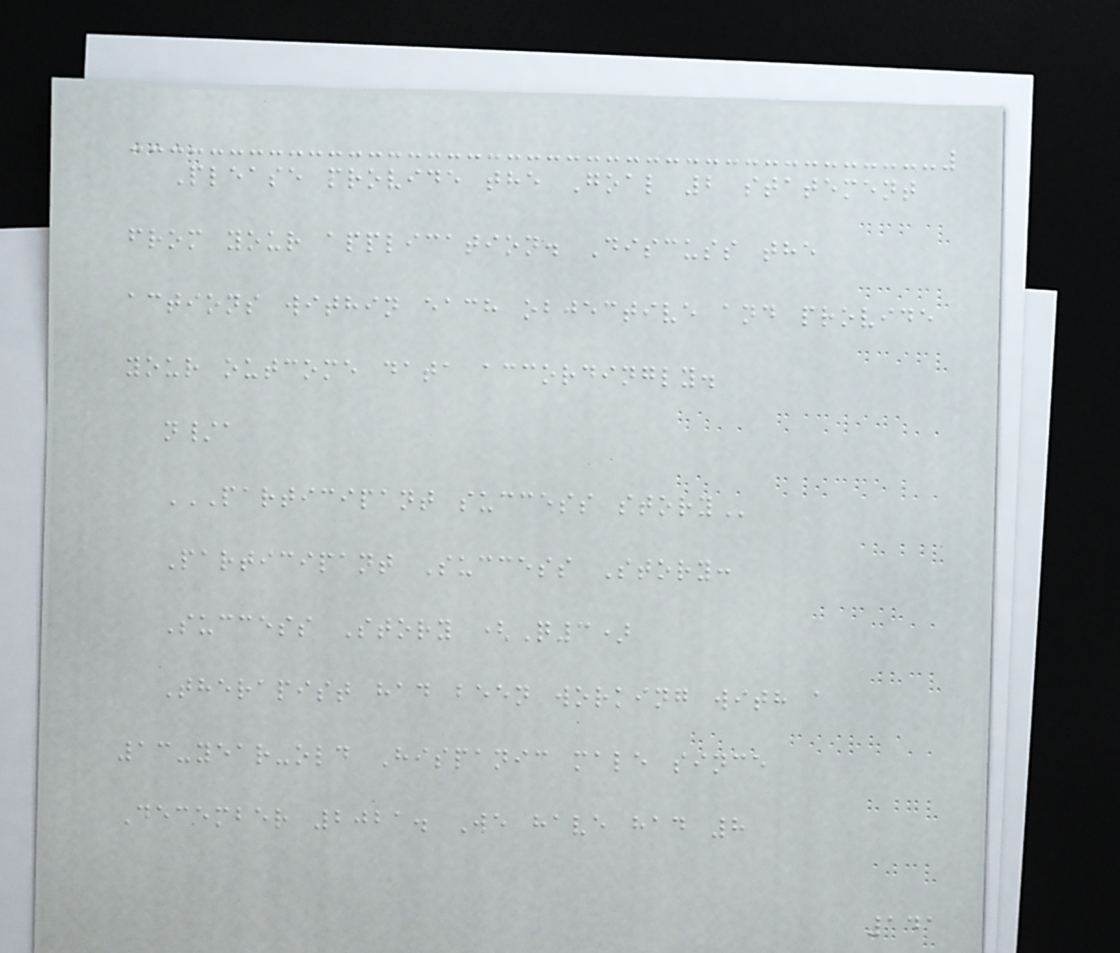Please provide the Goal 2 statement
from your application. Discuss the
actions within each objective and provide
your outcome data accordingly.
n/a
PARTICIPANT SUCCESS STORY
Participant Success Story:
Success Story (Q3)
Therapist had been working with a
13-year-old Hispanic male since
December 2021. We have had 8
141
